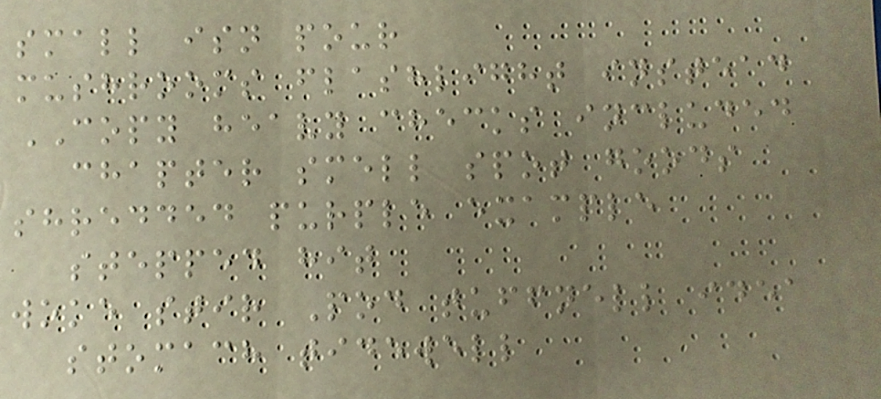small isn pour
mushrooms flashlight instead
COPY heavy checks included
chapter smell spot goods
shredded purple example
stepped hit
woke stir Pod tuffnell idea
stomach tidewell
